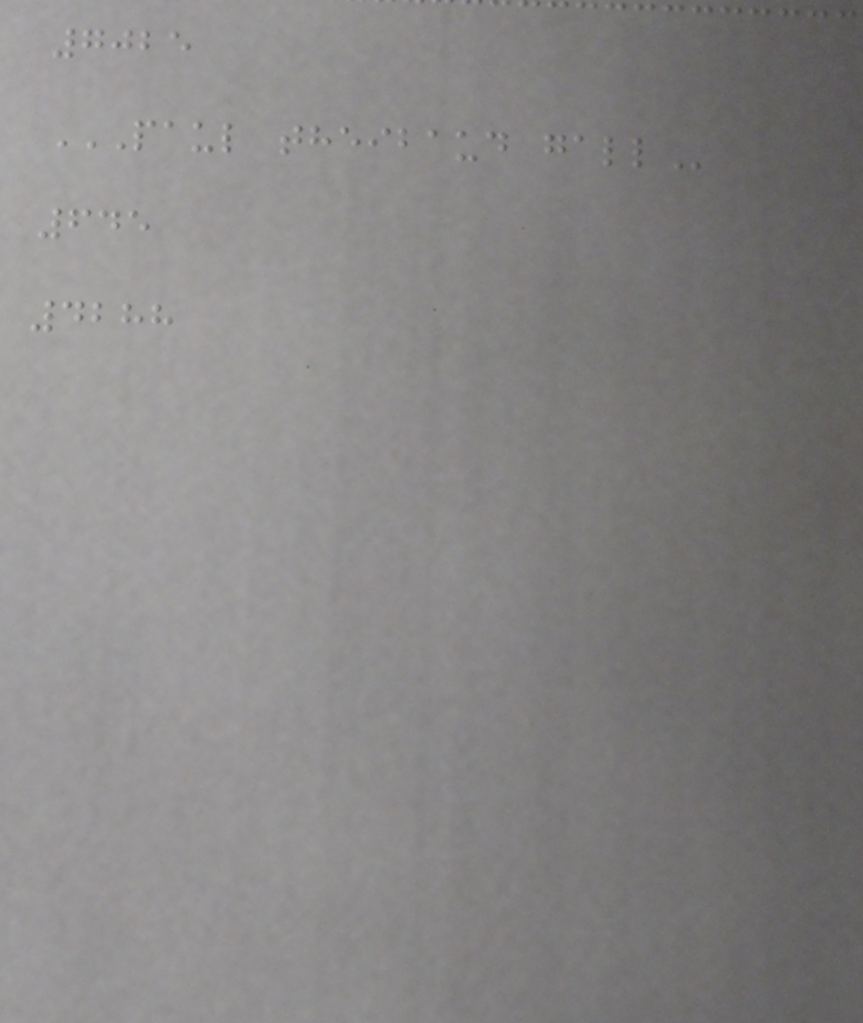7025
PAUL THEIBAUD GALL
645
4288
